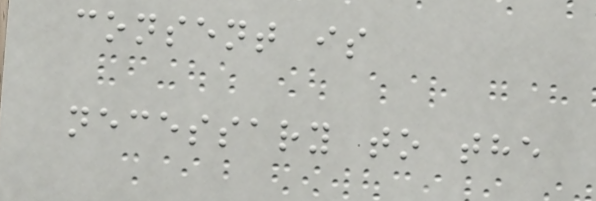consent is
necessary to the
